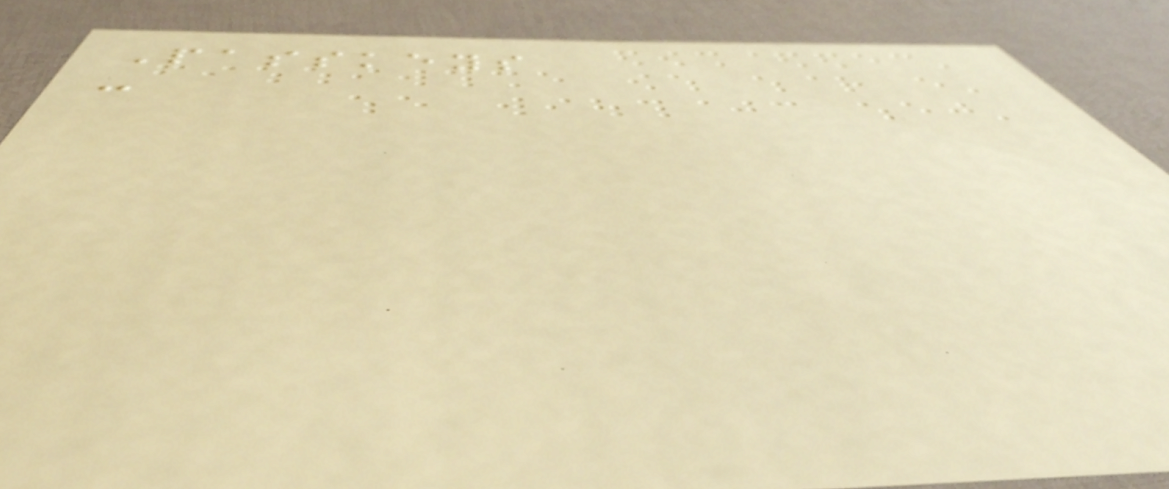Passkeys
-
